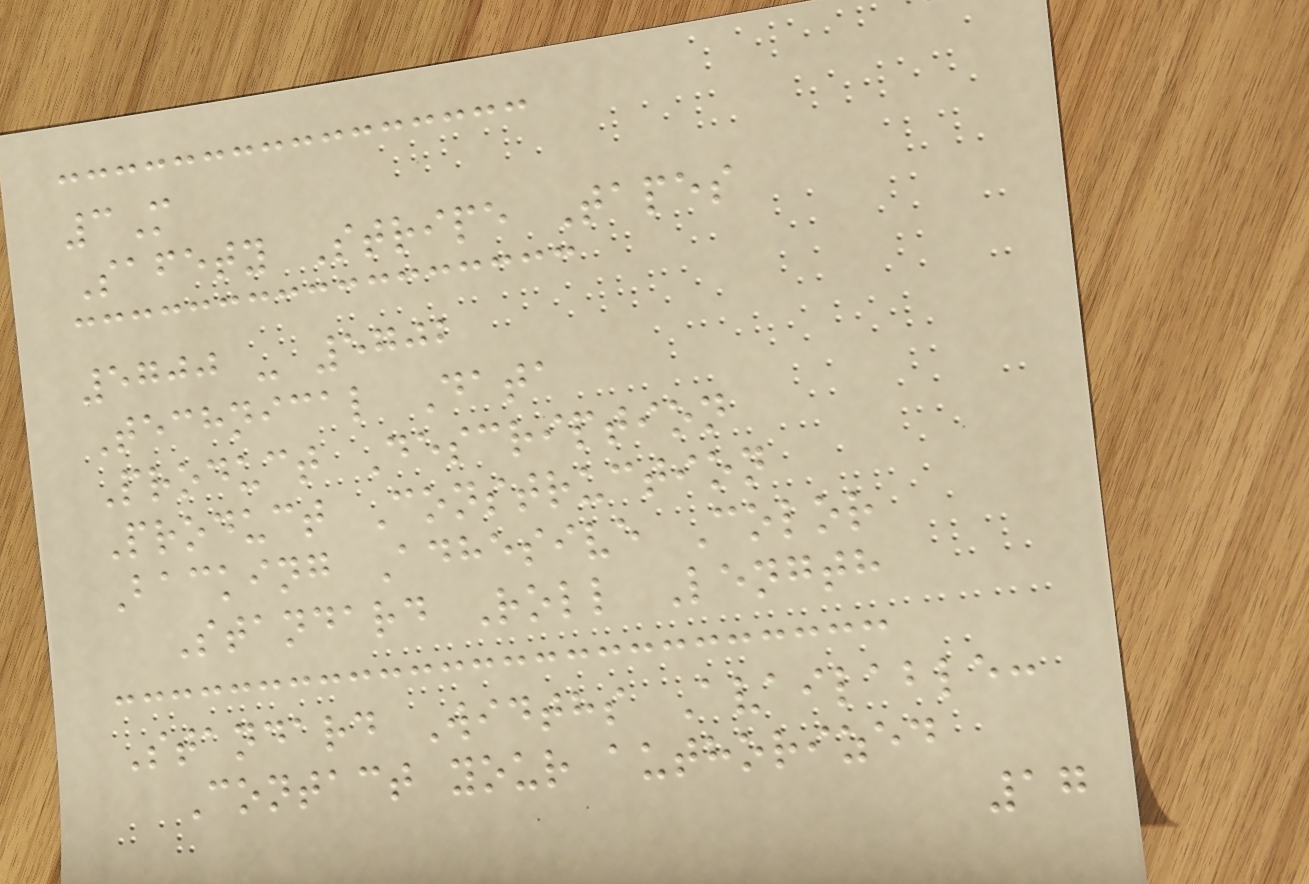3M
Safety Stripe Tapes
5700 - 5702
Technical Data
Product Description
Product Construction
Backing Adhesive Color
Standard Roll Length
Standard Widths Available:
Contact your authorized
17
